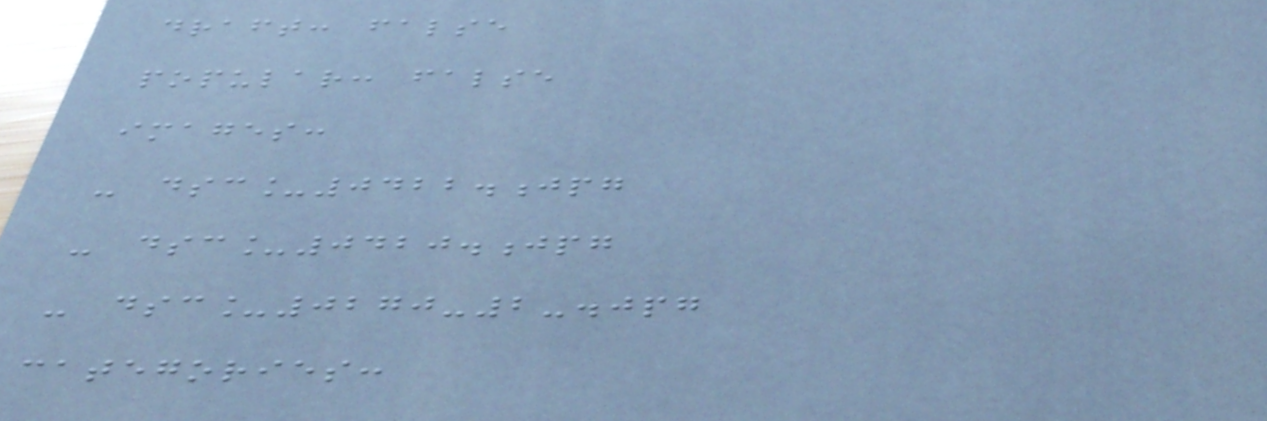draft: false
popular: false
images:
- dsc_0422.jpg
- dsc_0420.jpg
- dsc_0270-2-.jpg
categories:
